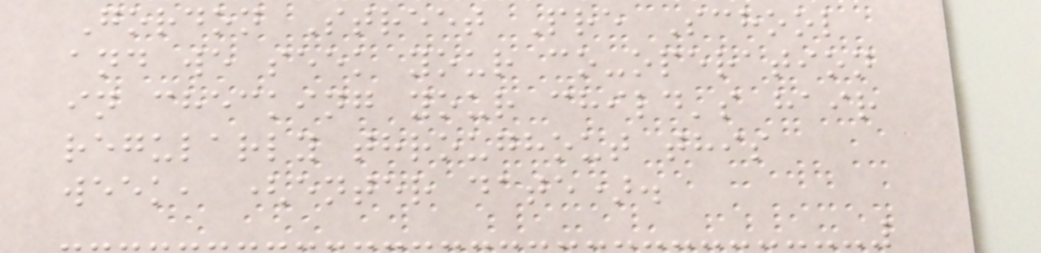Gordon Street Pre School
and we seek your co-operation
in checking your child's hair
regularly throughout this
week, (enter date).
